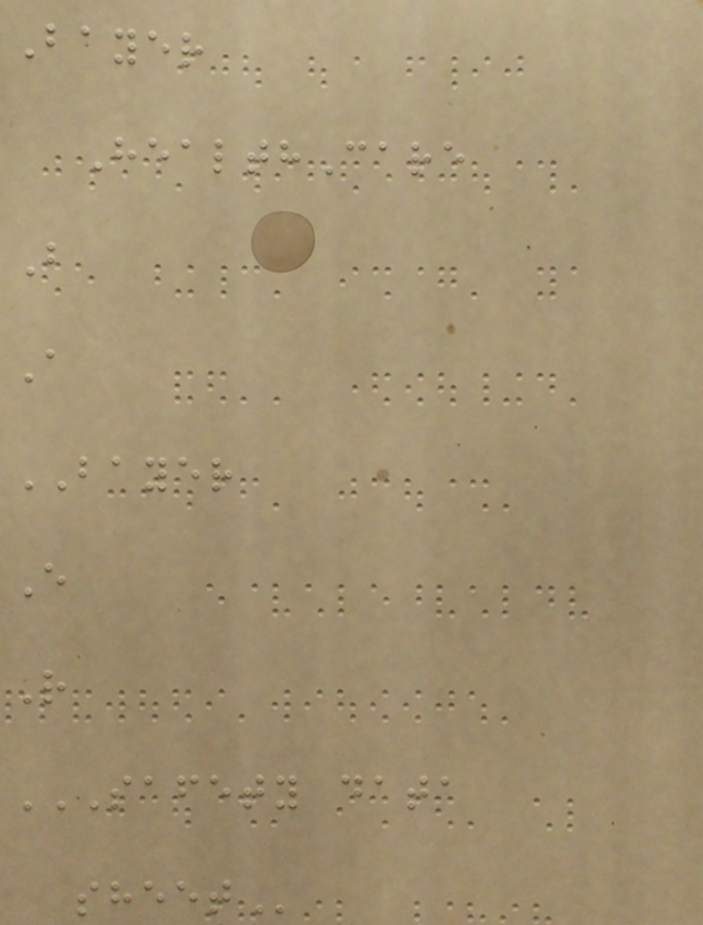Bayer
HealthCare
B
A
BAYER
E
R
SAFETY DATA
SHEET
